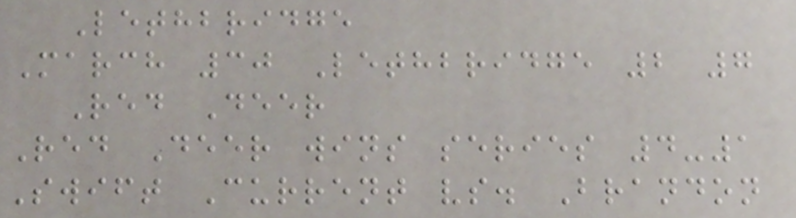Lethbridge
March 30 Lethbridge 2 7
Red Deer
Red Deer wins series 4-1
Swift Current vs. Brandon
